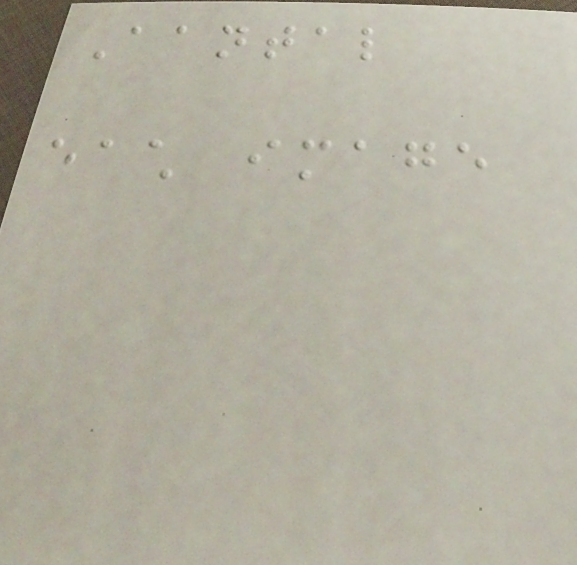Aantal
each image
